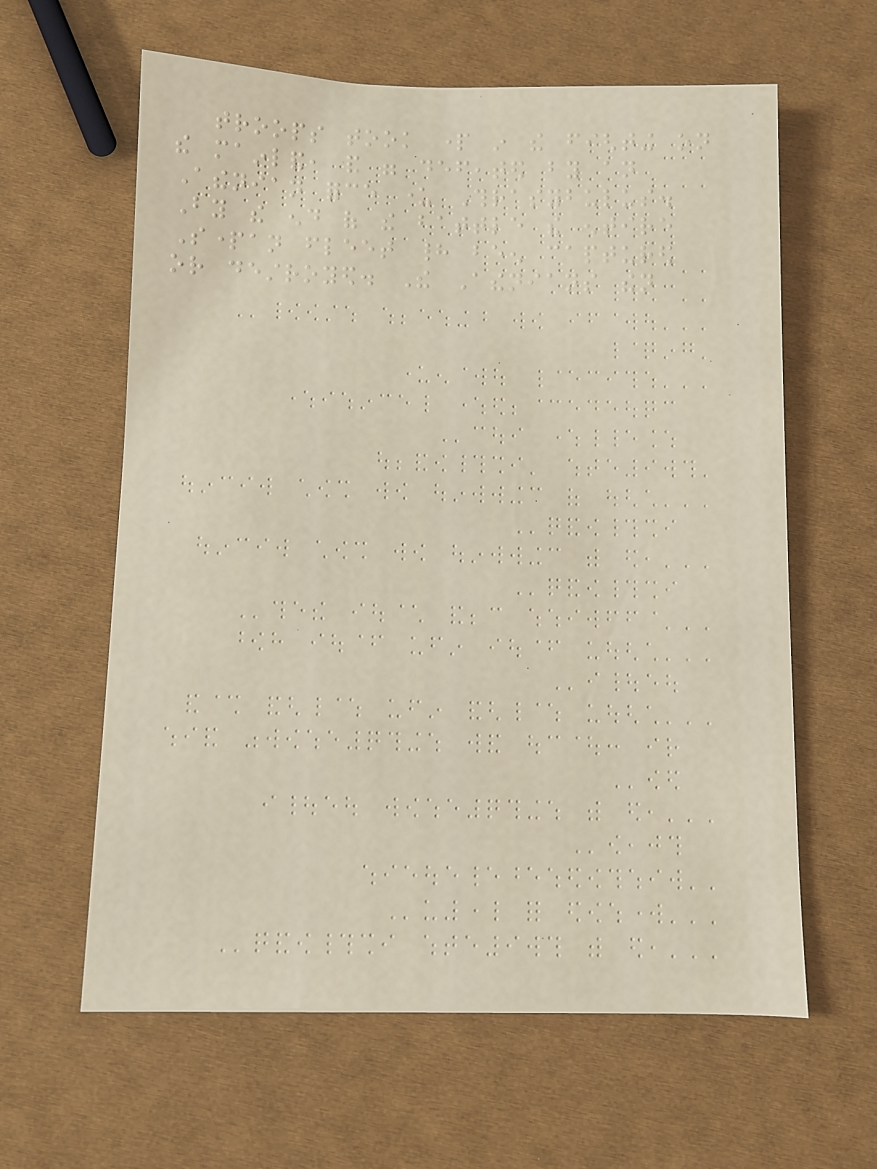troops took part in the fighting on
the mainland, and were defeated by an
Athenian force under Thrasybulus.
By the end of the battle the entire
Spartan fleet had been captured
or destroyed. The Athenians then
